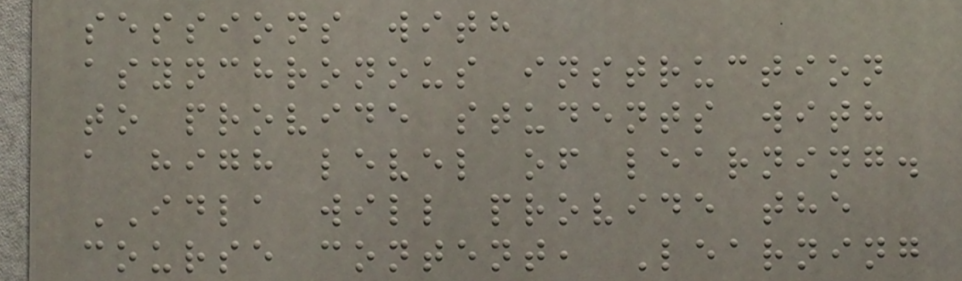sessions with
asynchronous instruction
to provide students with
a high level of learning.
IDLA will provide the
course content, Learning
